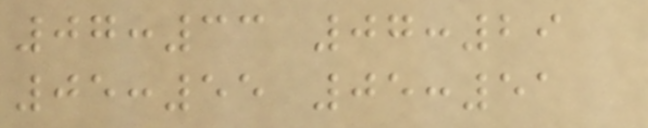07:33 07:29
05:55 05:51
